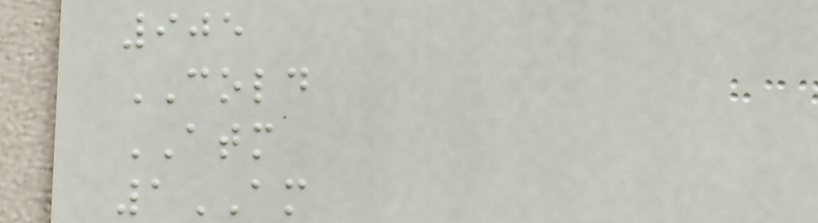905
COLD
ATM
1AM
